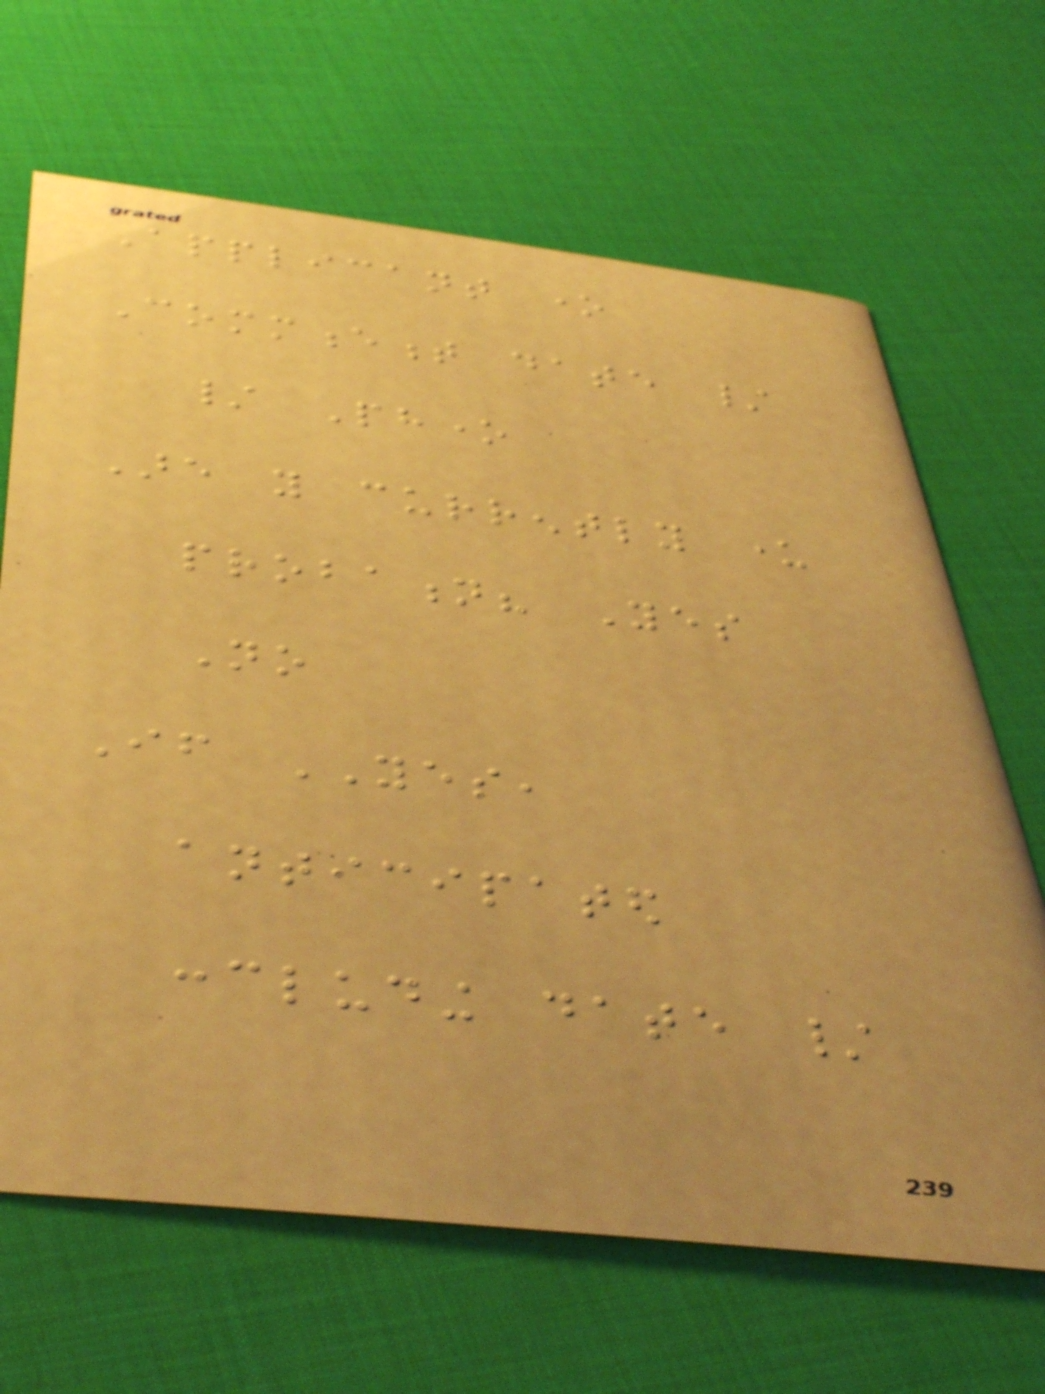Applicant one
Commencement date /
/ Phone
Are you currently under
probation? Yes
No
If YES,
anticipated
concluding date /
